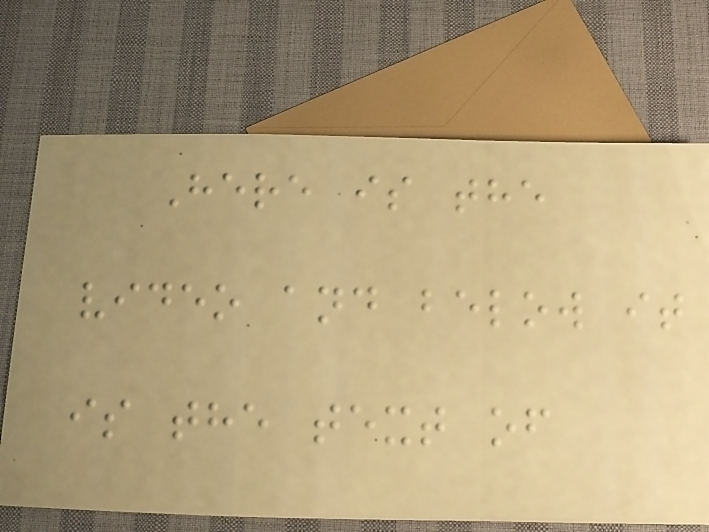Here is the
video and below it
is the text of
